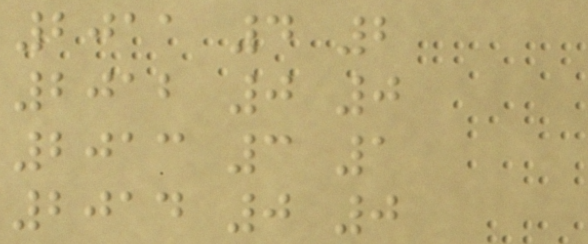2011 4 2
2012 0 0
2013 3 1
2014 0 0
